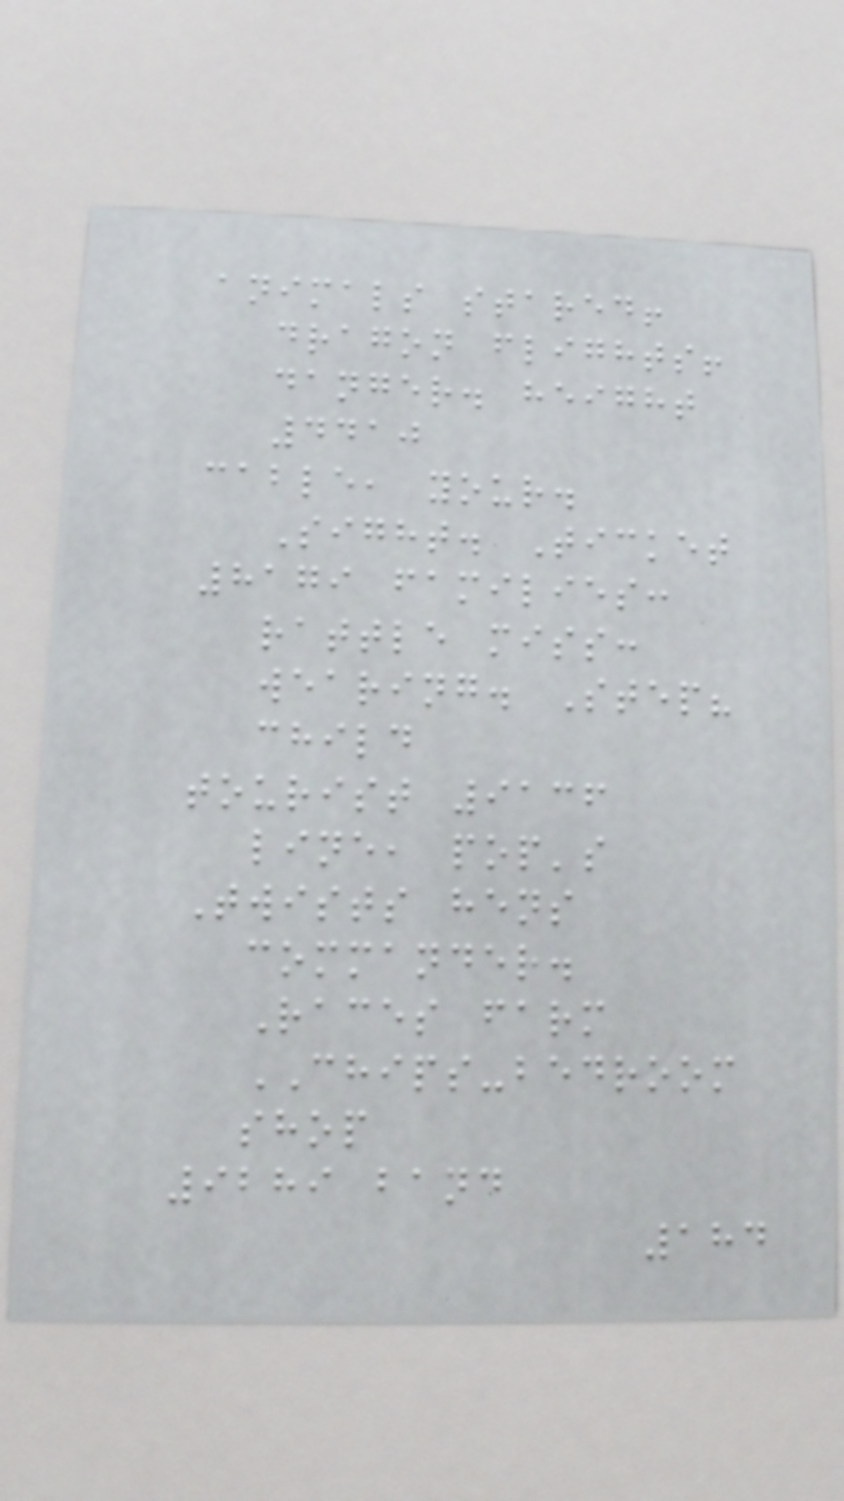animals stared!
dragon flights!
danger. height
4410
cable, your.
Sight. Ticket
8179 families:
rattle miss:
wearing. Step?
child
tourist 9136
line, pop's
Twists hens
commander.
Races farm
CHIPS-bedroom
shop
9289 band
184
